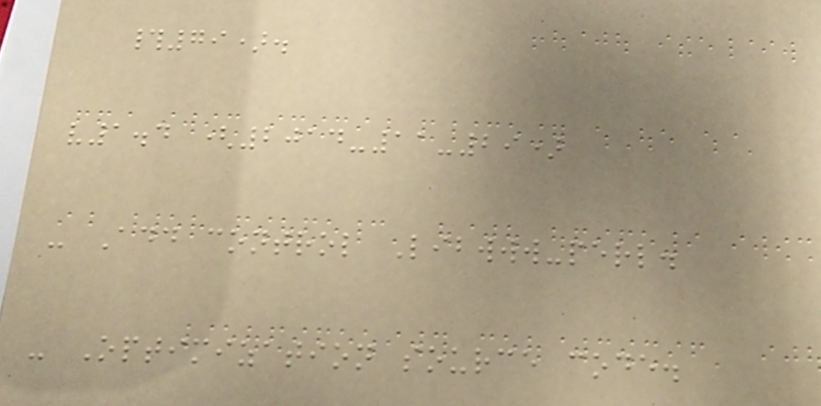#79).
v1.4 (2014-11-29)
- Add control Libwww-perl.
- Optimization source code.
